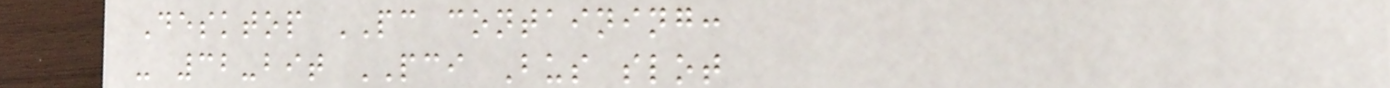Desktop PC containing:
- 32-bit PCI Bus slot
